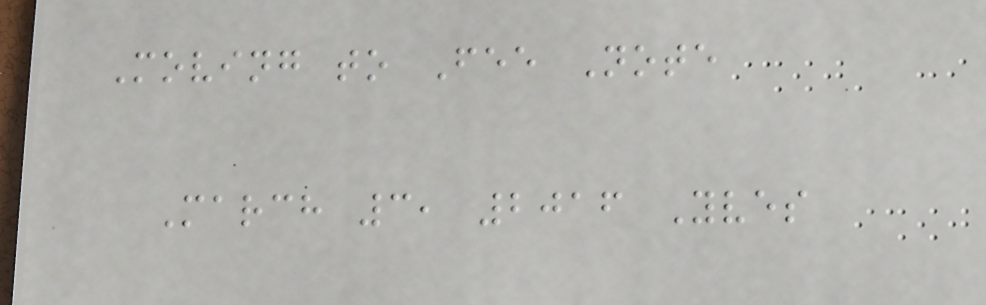Moving to Fee Note
March 3, 2016 Yves
